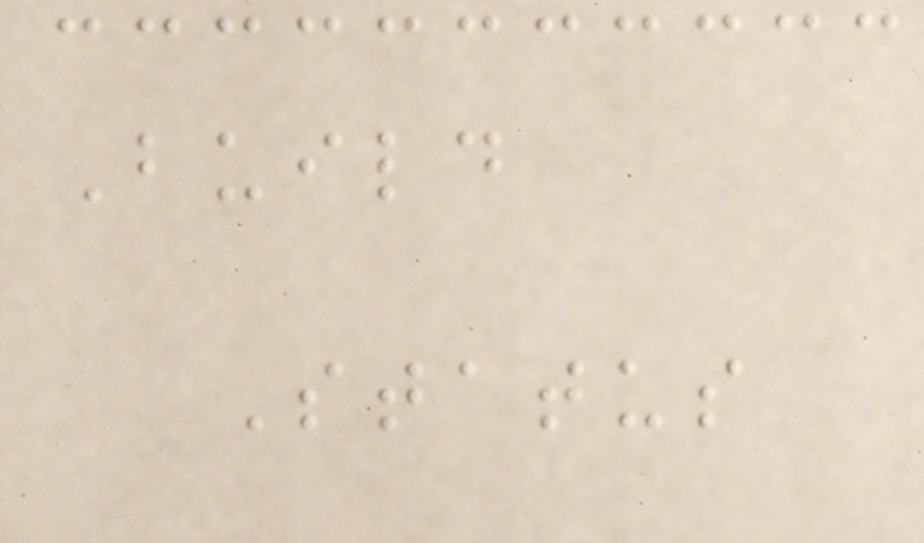Build
Status
